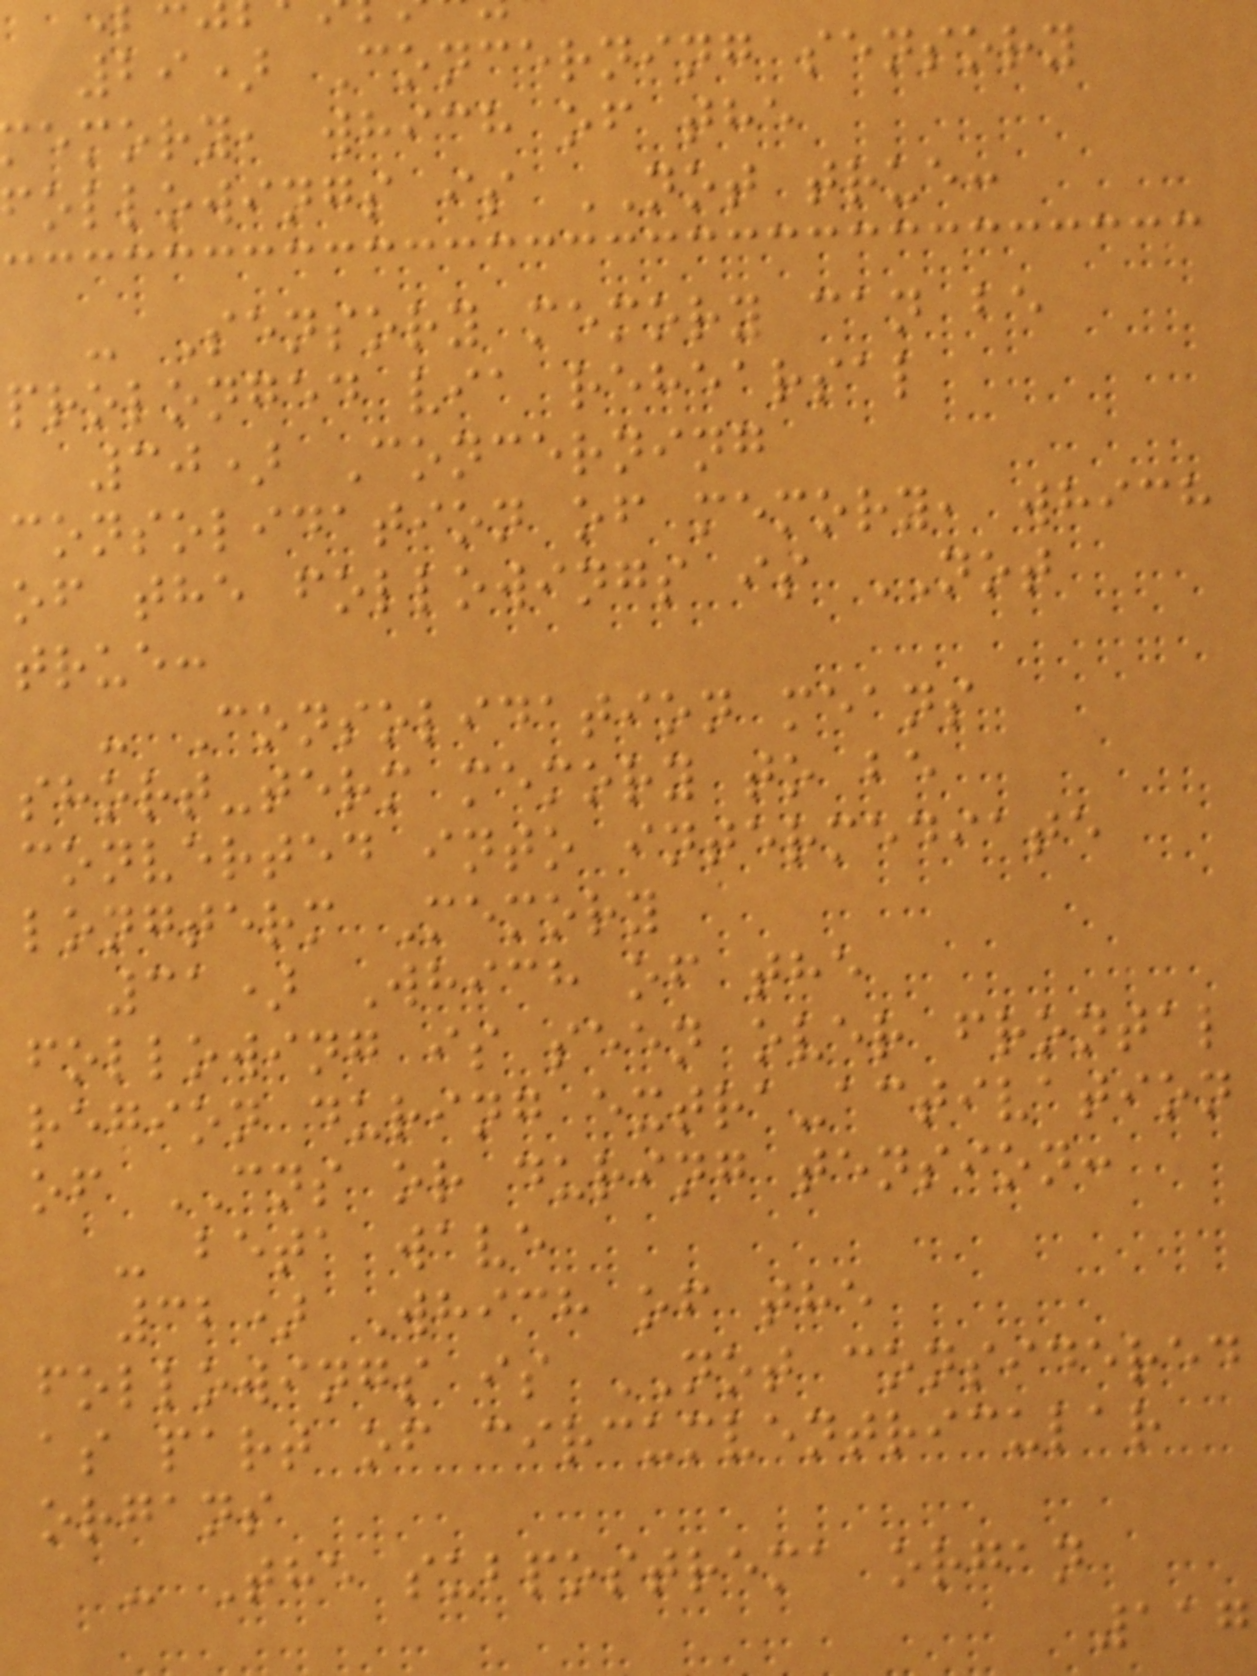29) Concerning sensory
emory, which of the
followings is NOT true:
- Sensory memory can be
prolonged via rehearsal
30) Concerning
consolidation of memory, which
of the followings is NOT
true:
- Consolidation means
short-term memory to be
converted into intermediate
longterm Memory
31) Which of the
following is seen over frontal
region during extra-activation
of CNS or during tension:
- beta wave
32) Which of the
followings is NOT considered
as part of circumventricular
organs
- The subpostrema organ
117
